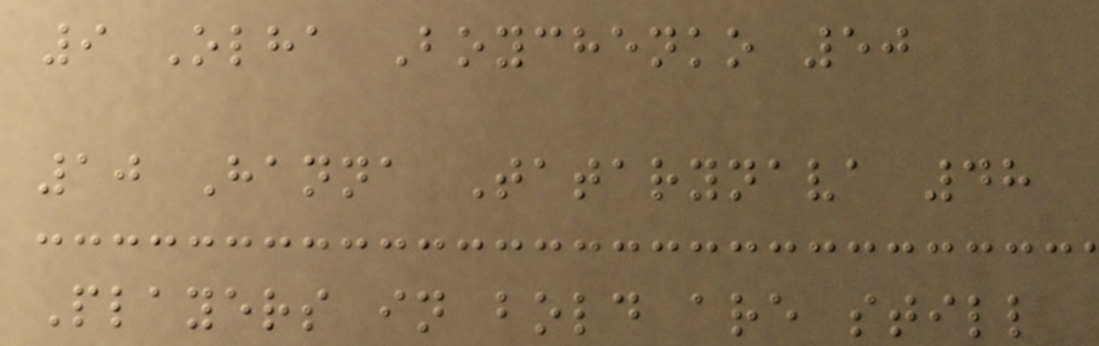9 Olha Boychenko 50
10 Hanna Tatarynava 48
Players in bold are still
